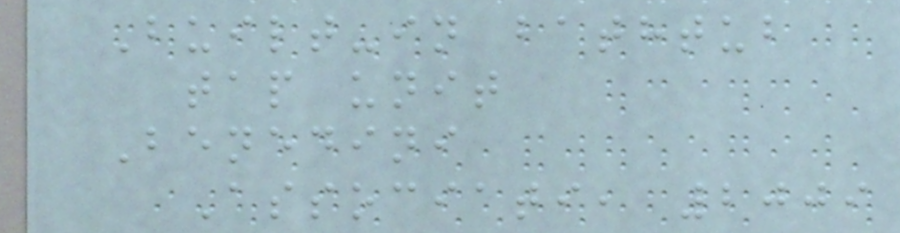Built-in bathtub
tap unit
Benedini
Associati, 2009
